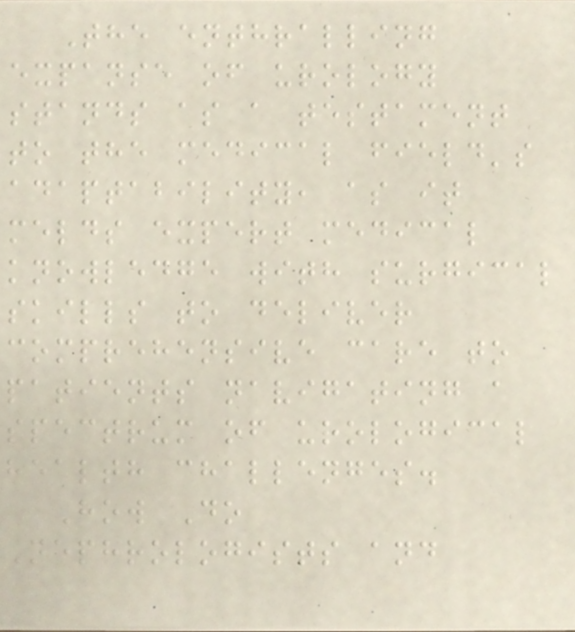The enthralling
expanse of urology
stands as a testament
to the medical field's
adaptability, as it
melds expert medical
knowledge with surgical
skills to deliver
comprehensive care to
patients navigating a
spectrum of urological
health challenges.
How Do
Nephrologists and
